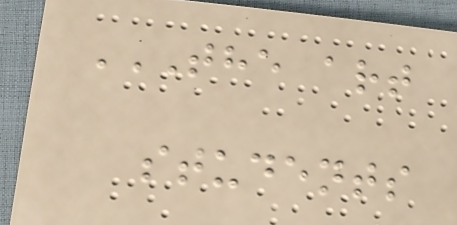THE ART
STUDENTS
